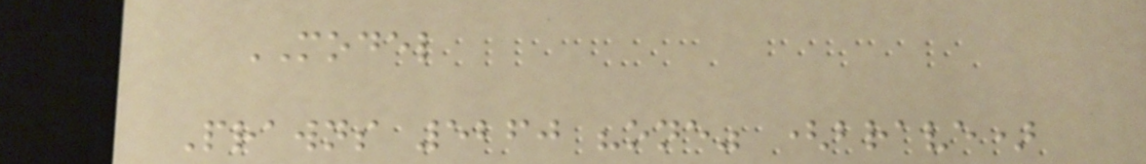MODEL
Prawns 5260 "one" (brave)
